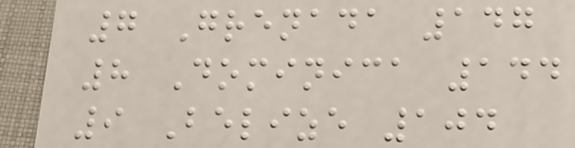7 Grenada 147
8 Dominica 144
9 Belize 104
